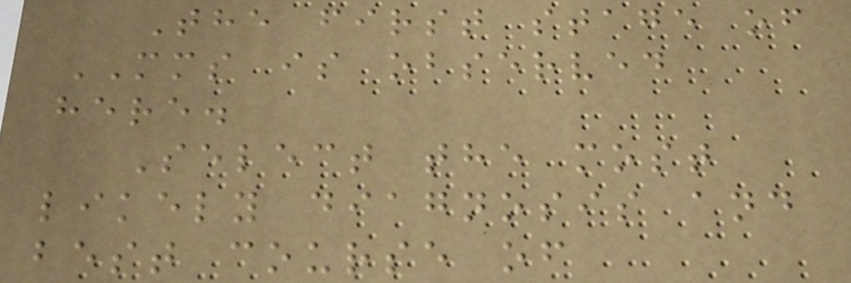The first stage of
MMS is observed
here.
Select the most
likely diagnosis and
best course of
